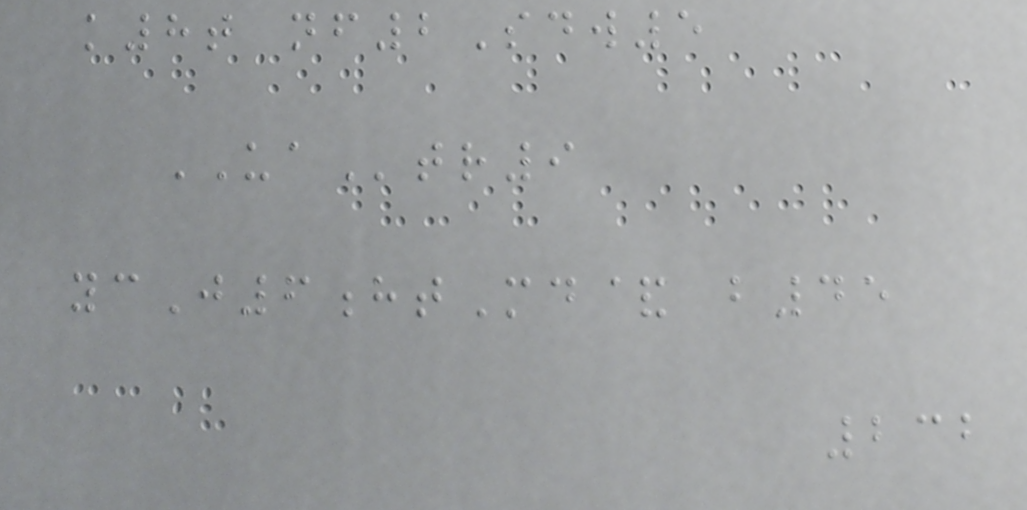k8t nf2Sdw5
UAtr9
ycJ6htMd& b45
232
